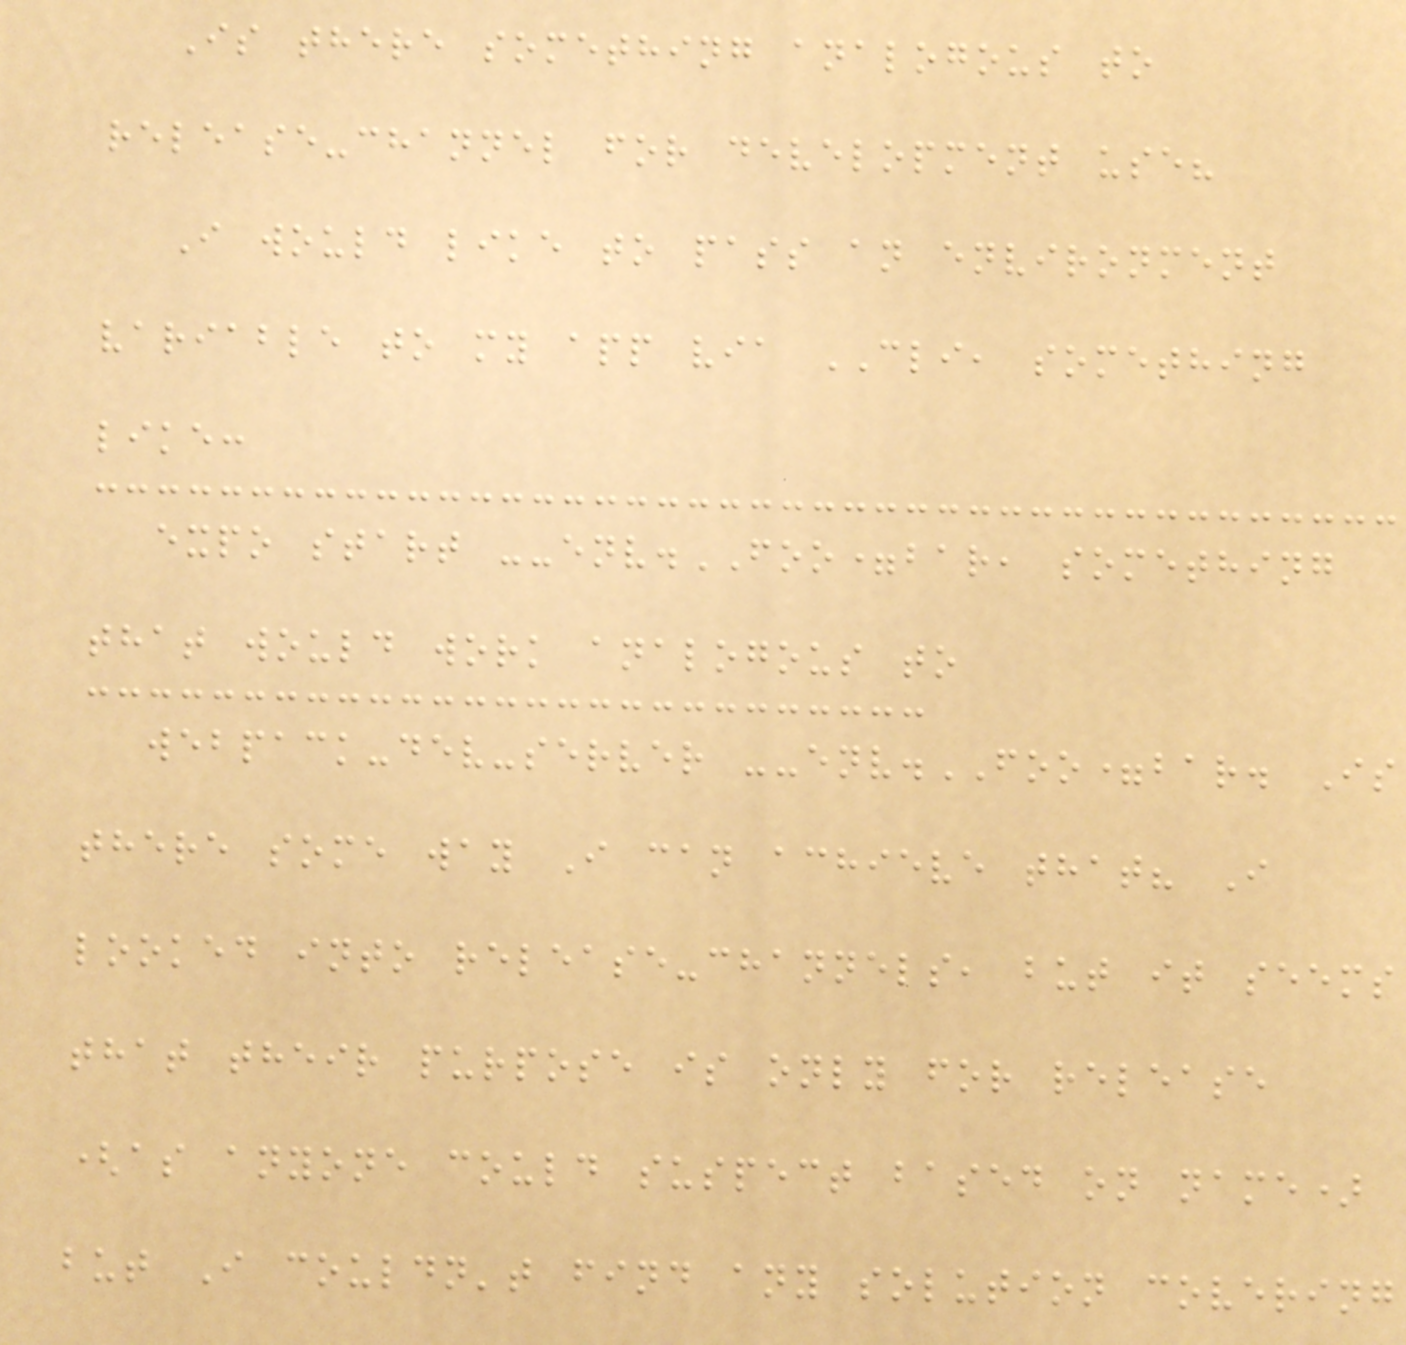Is there something analogous to
release-channel for development use?
I would like to pass an environment
variable to my app via CLI, something
like:
expo start --env.FOO=bar, something
that would work analogous to
webpack-dev-server --env.FOO=bar. Is
there some way I can achieve that? I
looked into release-channels, but it seems
that their purpose is only for release
(as anyone could suspect based on name)
but I couldn't find any solution covering
